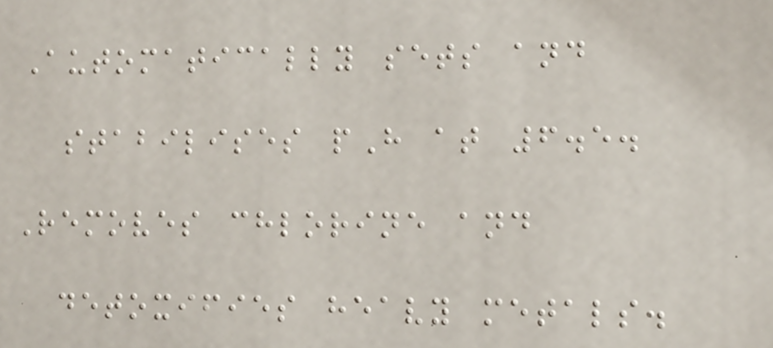Automatically sets and
stabilises pH at 6.5.
Removes chlorine and
detoxifies heavy metals.
